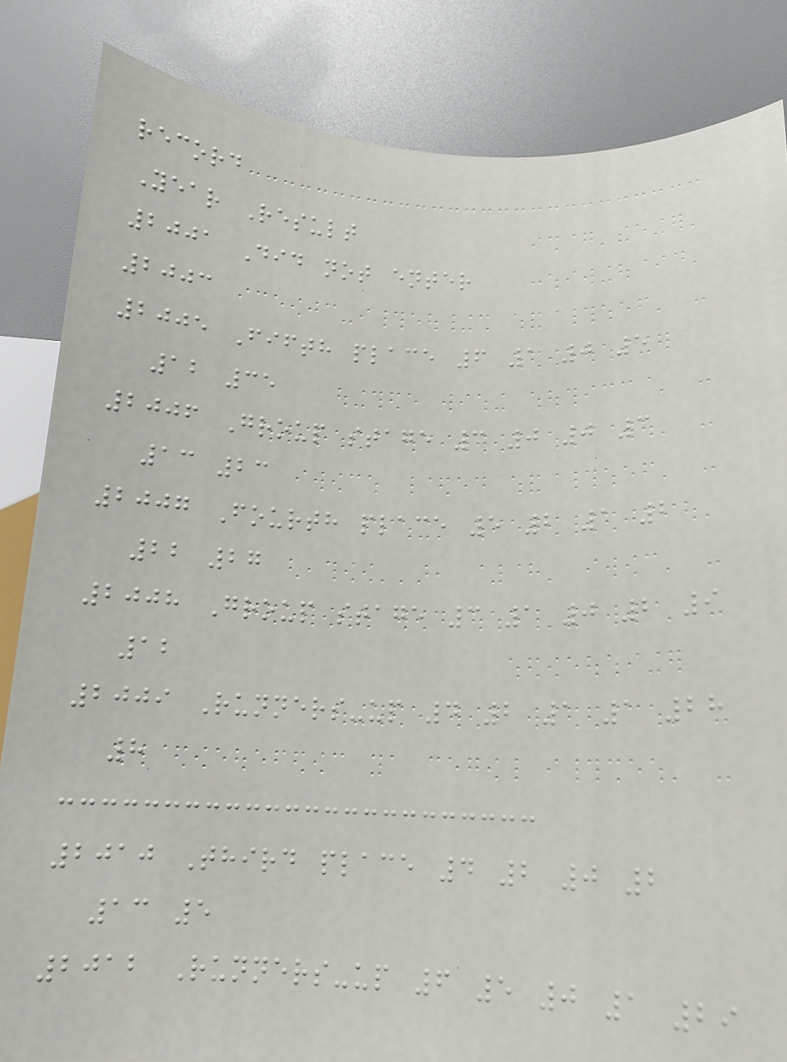record
Year Result
2001 Did not enter
2003
2005 Fifth place 6 1 0 5
12 35
2006 Group stage 3 0 0 3
13 23
2007 Fourth place 5 2 1 2
22 27
2008 Group stage 3 1 0 2 9
12
2009 Runners-up 4 2 1 1 28
8
2010 Third place 4 2 0 2
13 5
2012 Runners-up 6 5 0 1 29
